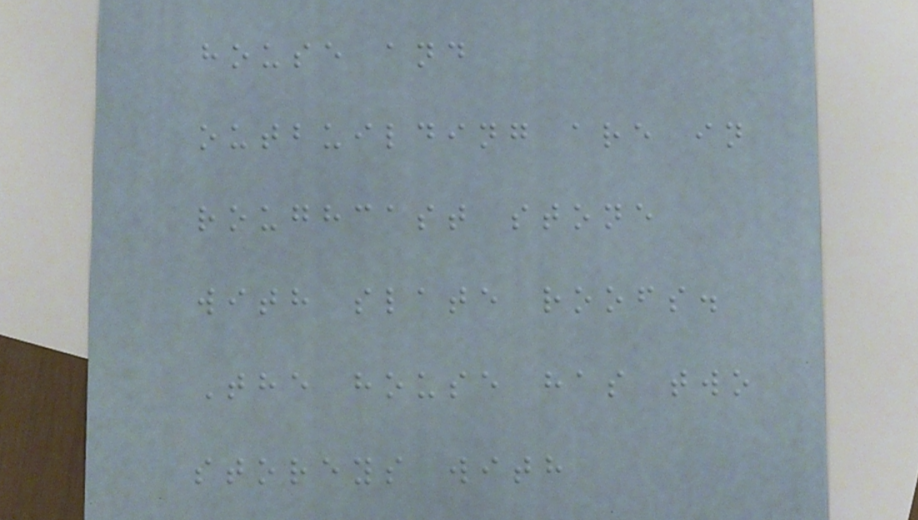house and
outbuilding are in
roughcast stone
with slate roofs.
The house has two
storeys with
